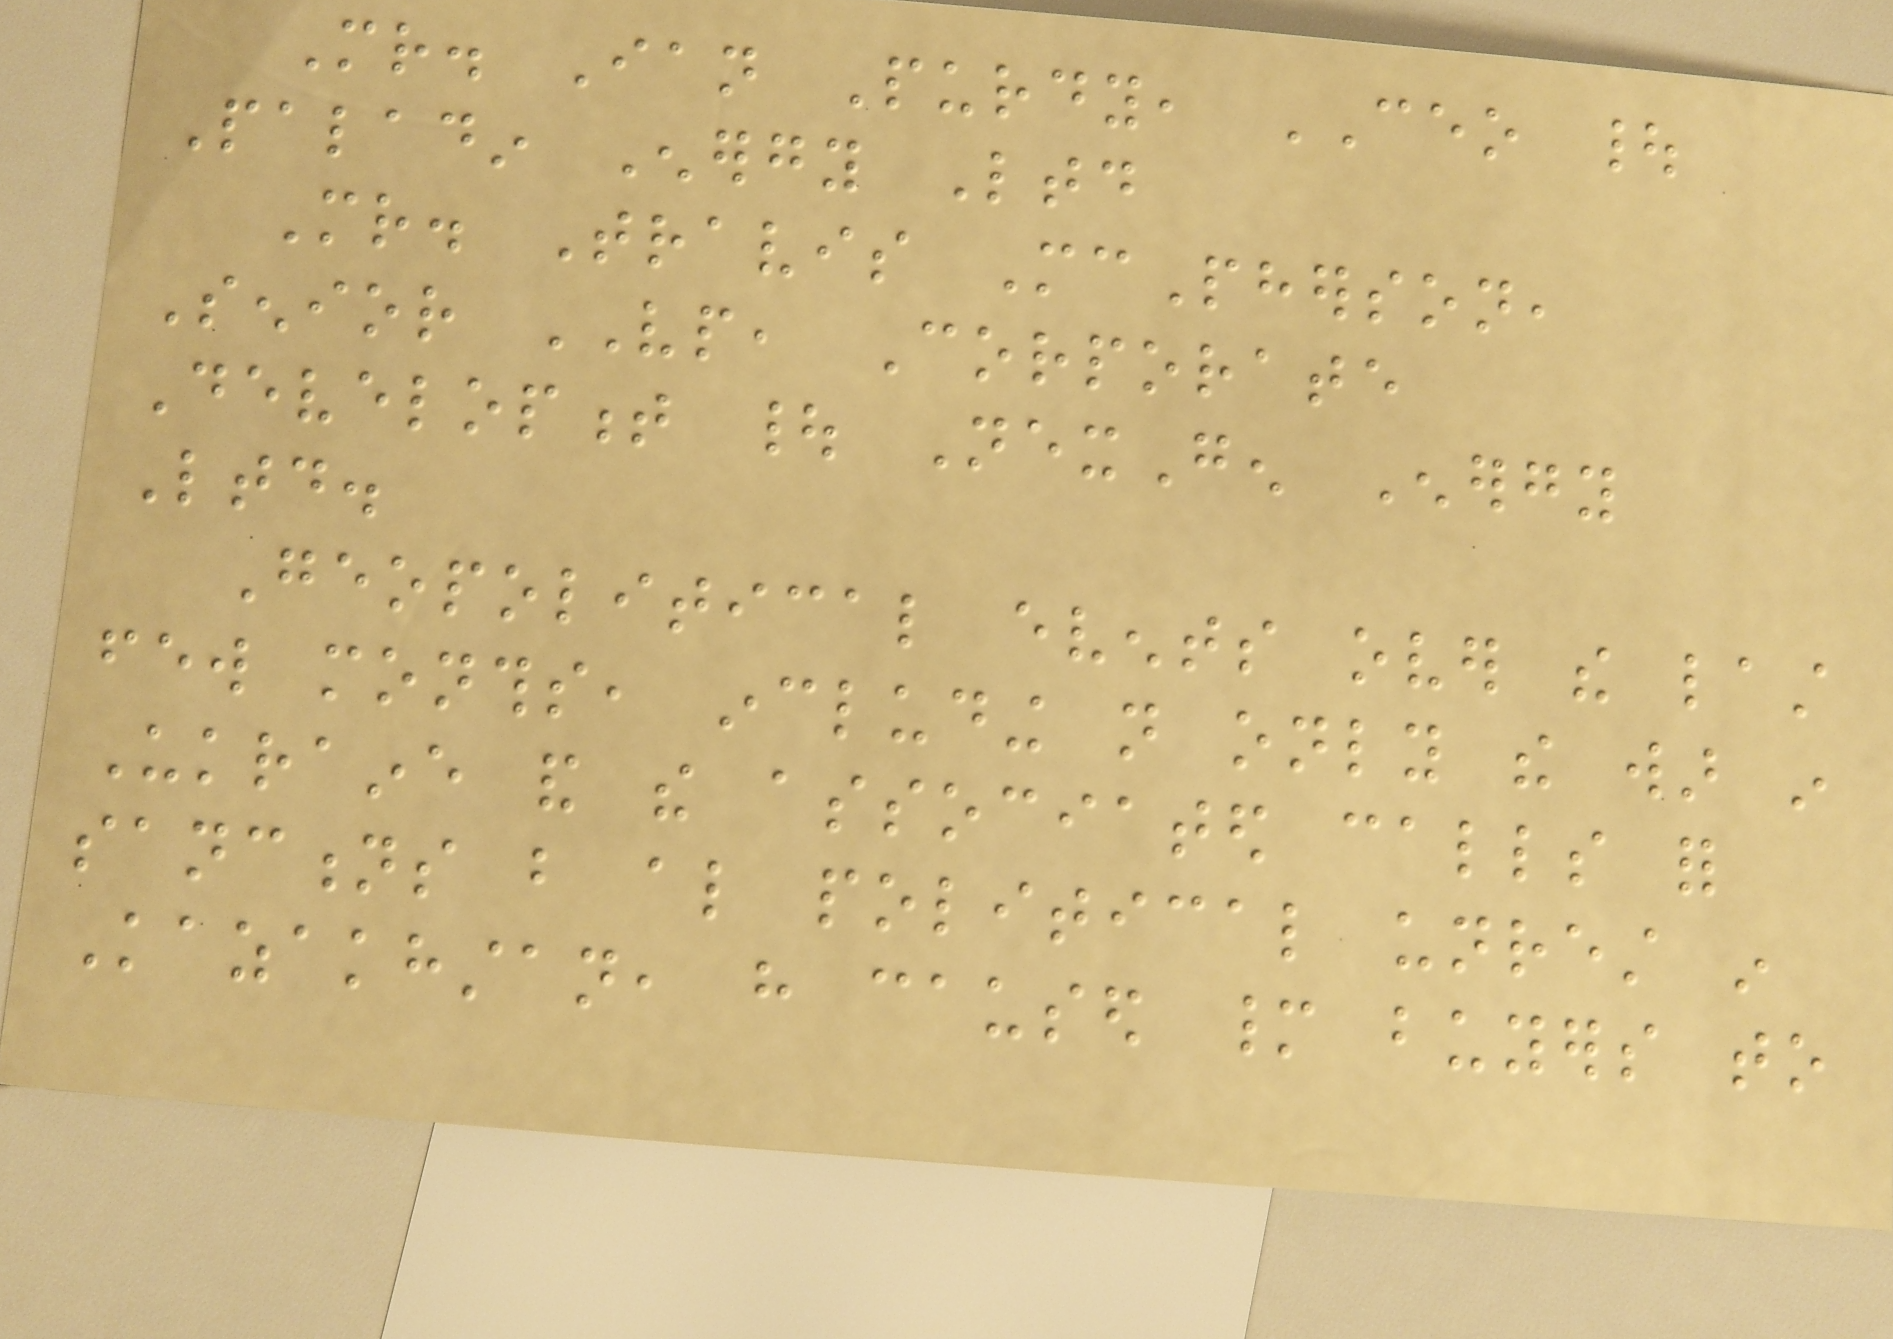Mr. Ian Purdy, CEO |
Paladin Energy Ltd
Mr. Travis McPherson,
Senior VP, Corporate
Development | NexGen Energy
Ltd.
Geopolitical events over the last
few months, including not only the war in
Ukraine and the associated calls for
sanctions but also political unrest in
Kazakhstan, have caused many buyers to
